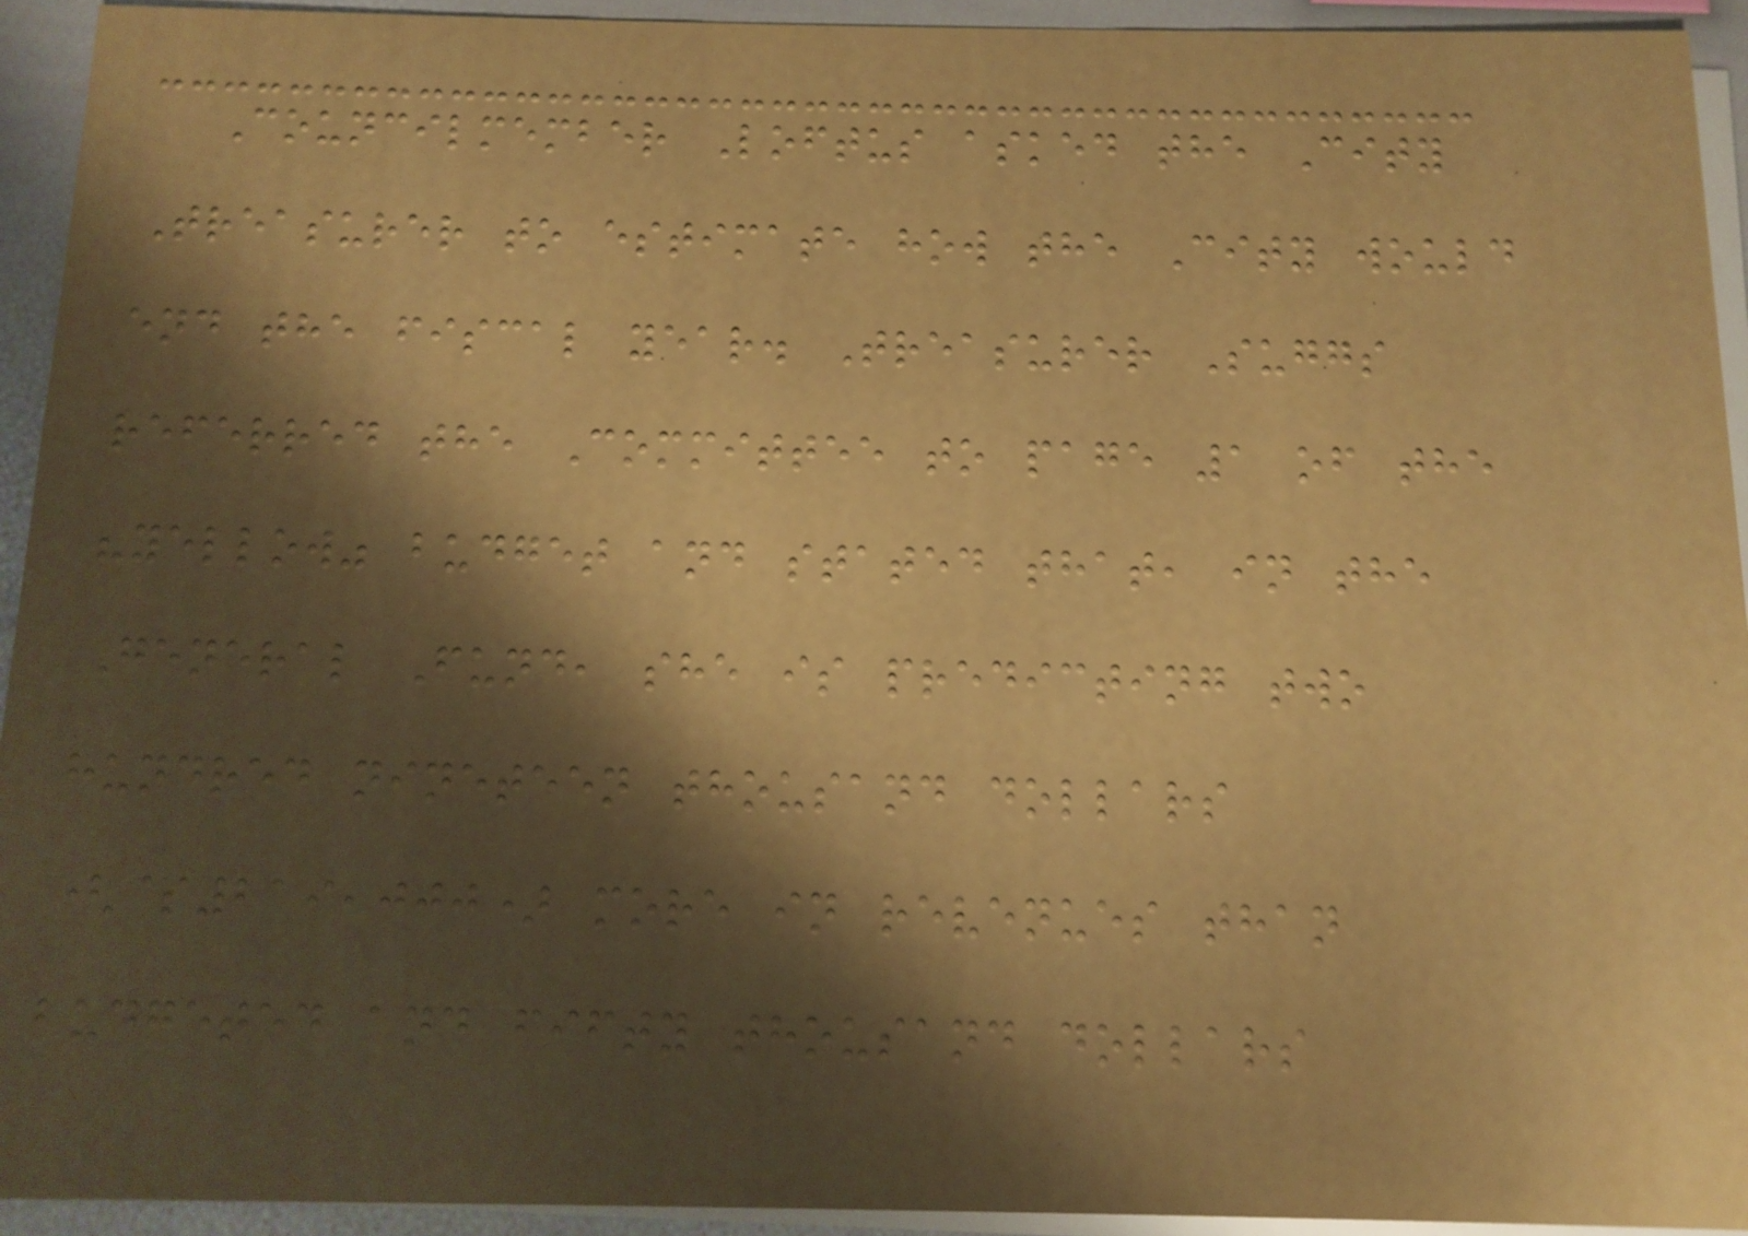Councilmember Loftus asked the City
Treasurer to estimate how the City would
end the fiscal year. Treasurer Suggs
referred the Committee to page 1 of the
"yellow" budget and stated that, in the
General Fund, she is predicting two
hundred nineteen thousand dollars
($219,000) more in revenues than
budgeted and fifty thousand dollars
